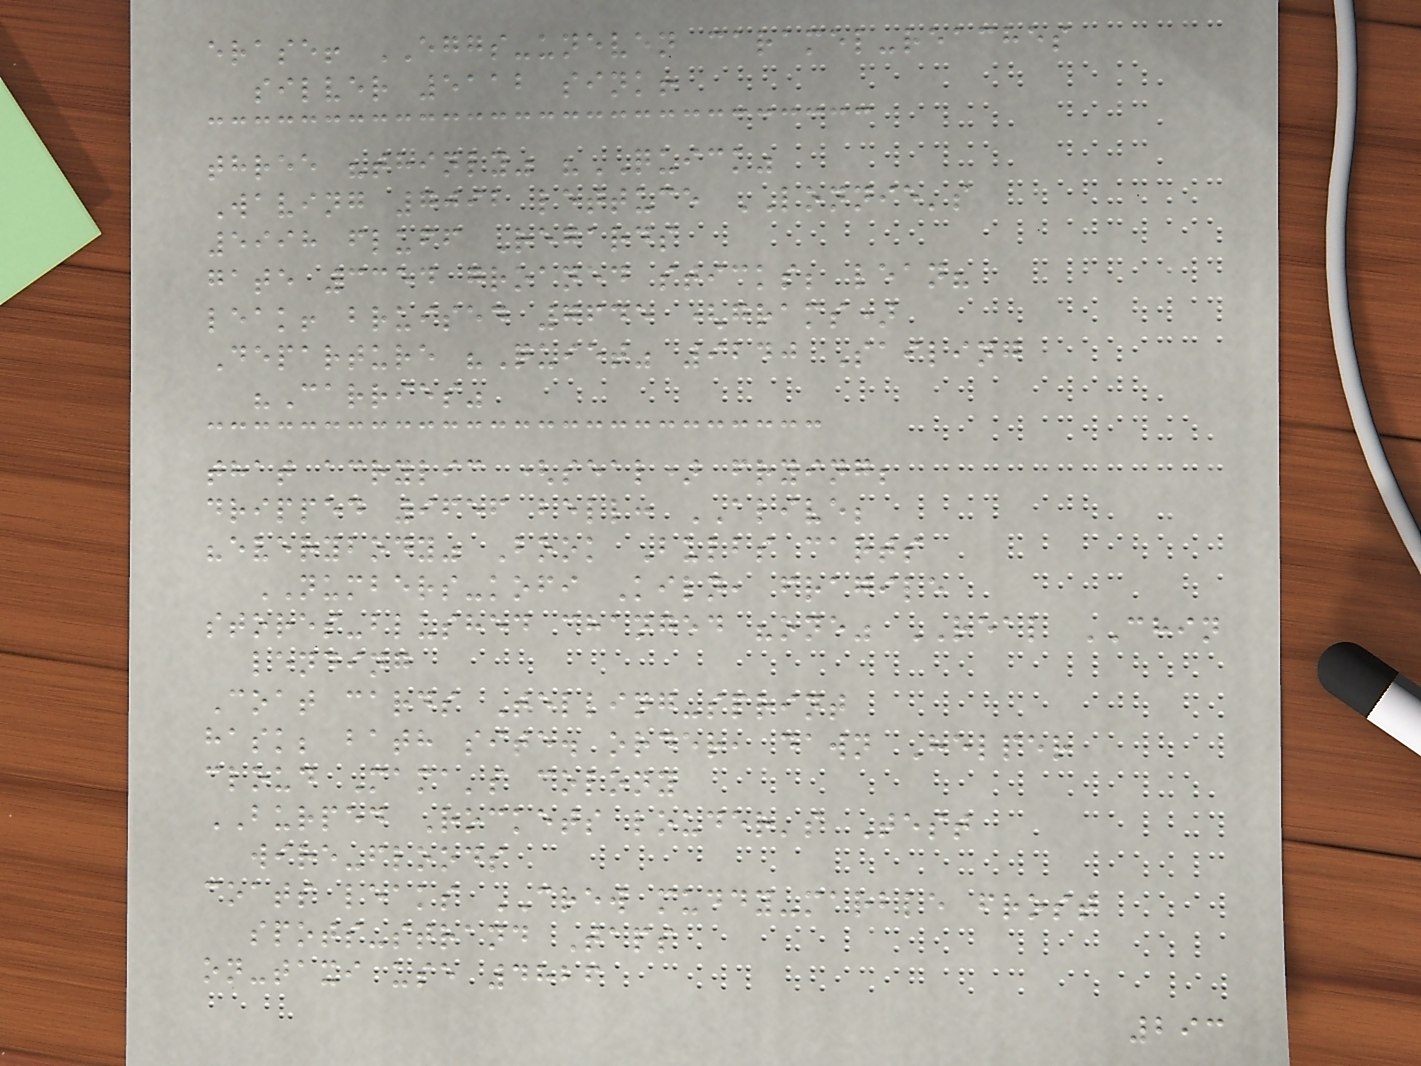erase! EGGS-uneven caramel-reaches
silver 5112 sink!
three "thinly" "QUICK"
Waving 7092 lettuce LONNIE's
5998 fluff Regards
gate 3354 groaned sticks; lean?
leak! bruised 7645 (grams)
Departure "Quiet" 9240 Sailing
"Carries"
that acrylic (seal) frying;
dripped 9656 bell: ALIVE;
"everybody" Book Bulbs carts
NUMBERS-kofi Kiln, fragile
stores-blushed changed "one" REAL CHIN
lending
Coat cards Telling-sprint
hask; bath site. order, dawn Helper
cloud Mama's colony
BURPED Rockets louder's Test
wire-floods
coats leaks CREW muddy-marble frost
spots-strand Taps
on-taxi use 4826
293
